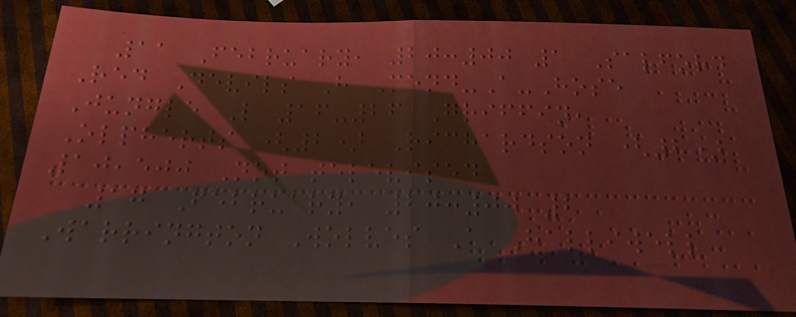11 February, 20:00 1 Salford
Red Devils H Mend-A-Hose
Jungle L 16-26 Griffin,
Olpherts (2) Richardson (2)
10,500 Not televised
17 February, 20:00 2
Warrington Wolves A Halliwell
